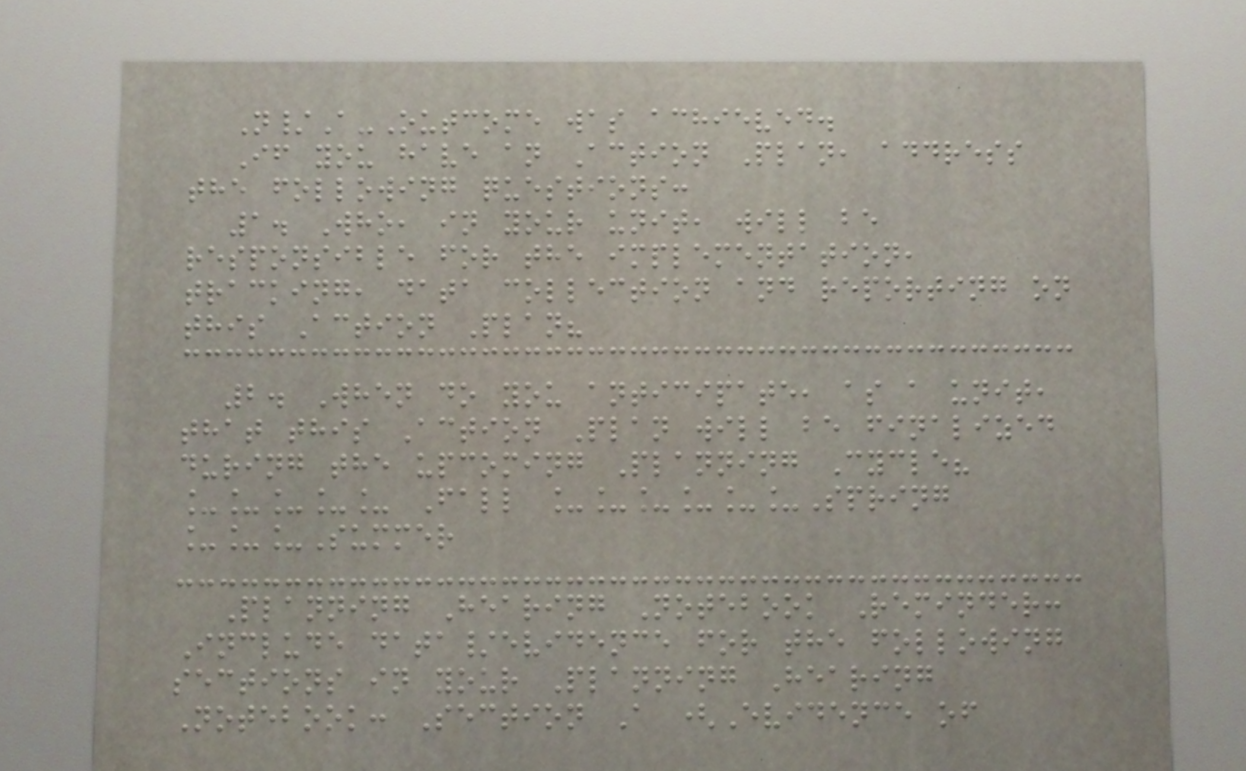N/A-Outcome was achieved.
If you have an Action Plan, address
the following questions:
1. Who, in your unit, will be
responsible for the implementation,
tracking, data collection and reporting on
this Action Plan?
2. When do you anticipate, as a unit,
that this Action Plan will be finalized
during the upcoming Planning Cycle?
_____ Fall ______Spring
___Summer
Planning Hearing Notebook Reminder:
Include data/evidence for the following
sections in your Planning Hearing
Notebook: Section A (Evidence of
